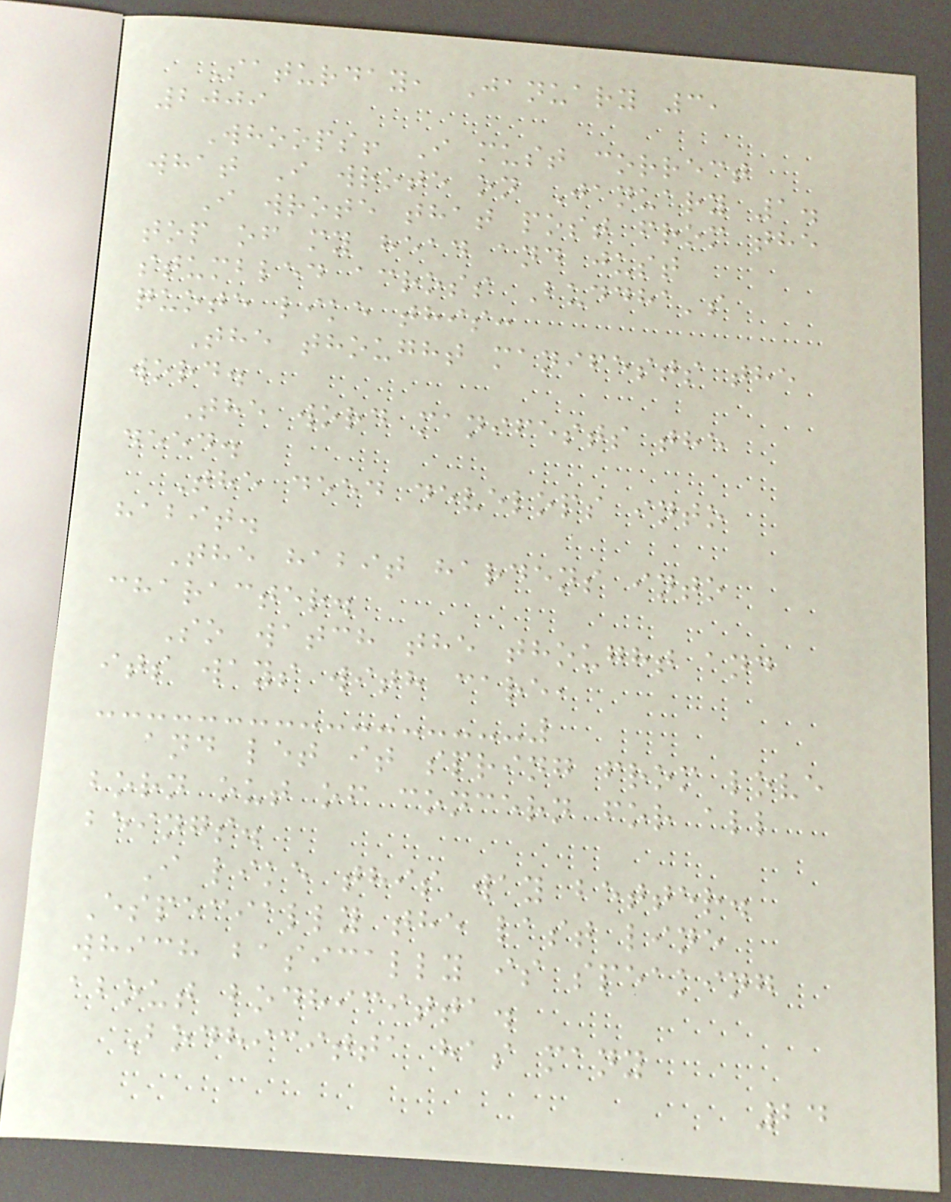Saturday, January 3,
2009
Whoops! I must correct
what I wrote on January 1.
I wrote that post from the
top of my head and just
stumbled across Buddha's
quote like this:
The thought manifests the
word.
The word manifests the
deed.
The deed develops into
habit.
The habit hardens into
character.
So watch the thought and
its ways with care,
and let it spring from love
born out of concern for all
beings.
I like this way better.
Especially the last line
which basically is speaking
about bodhicitta.
Bodhicitta has many
24
